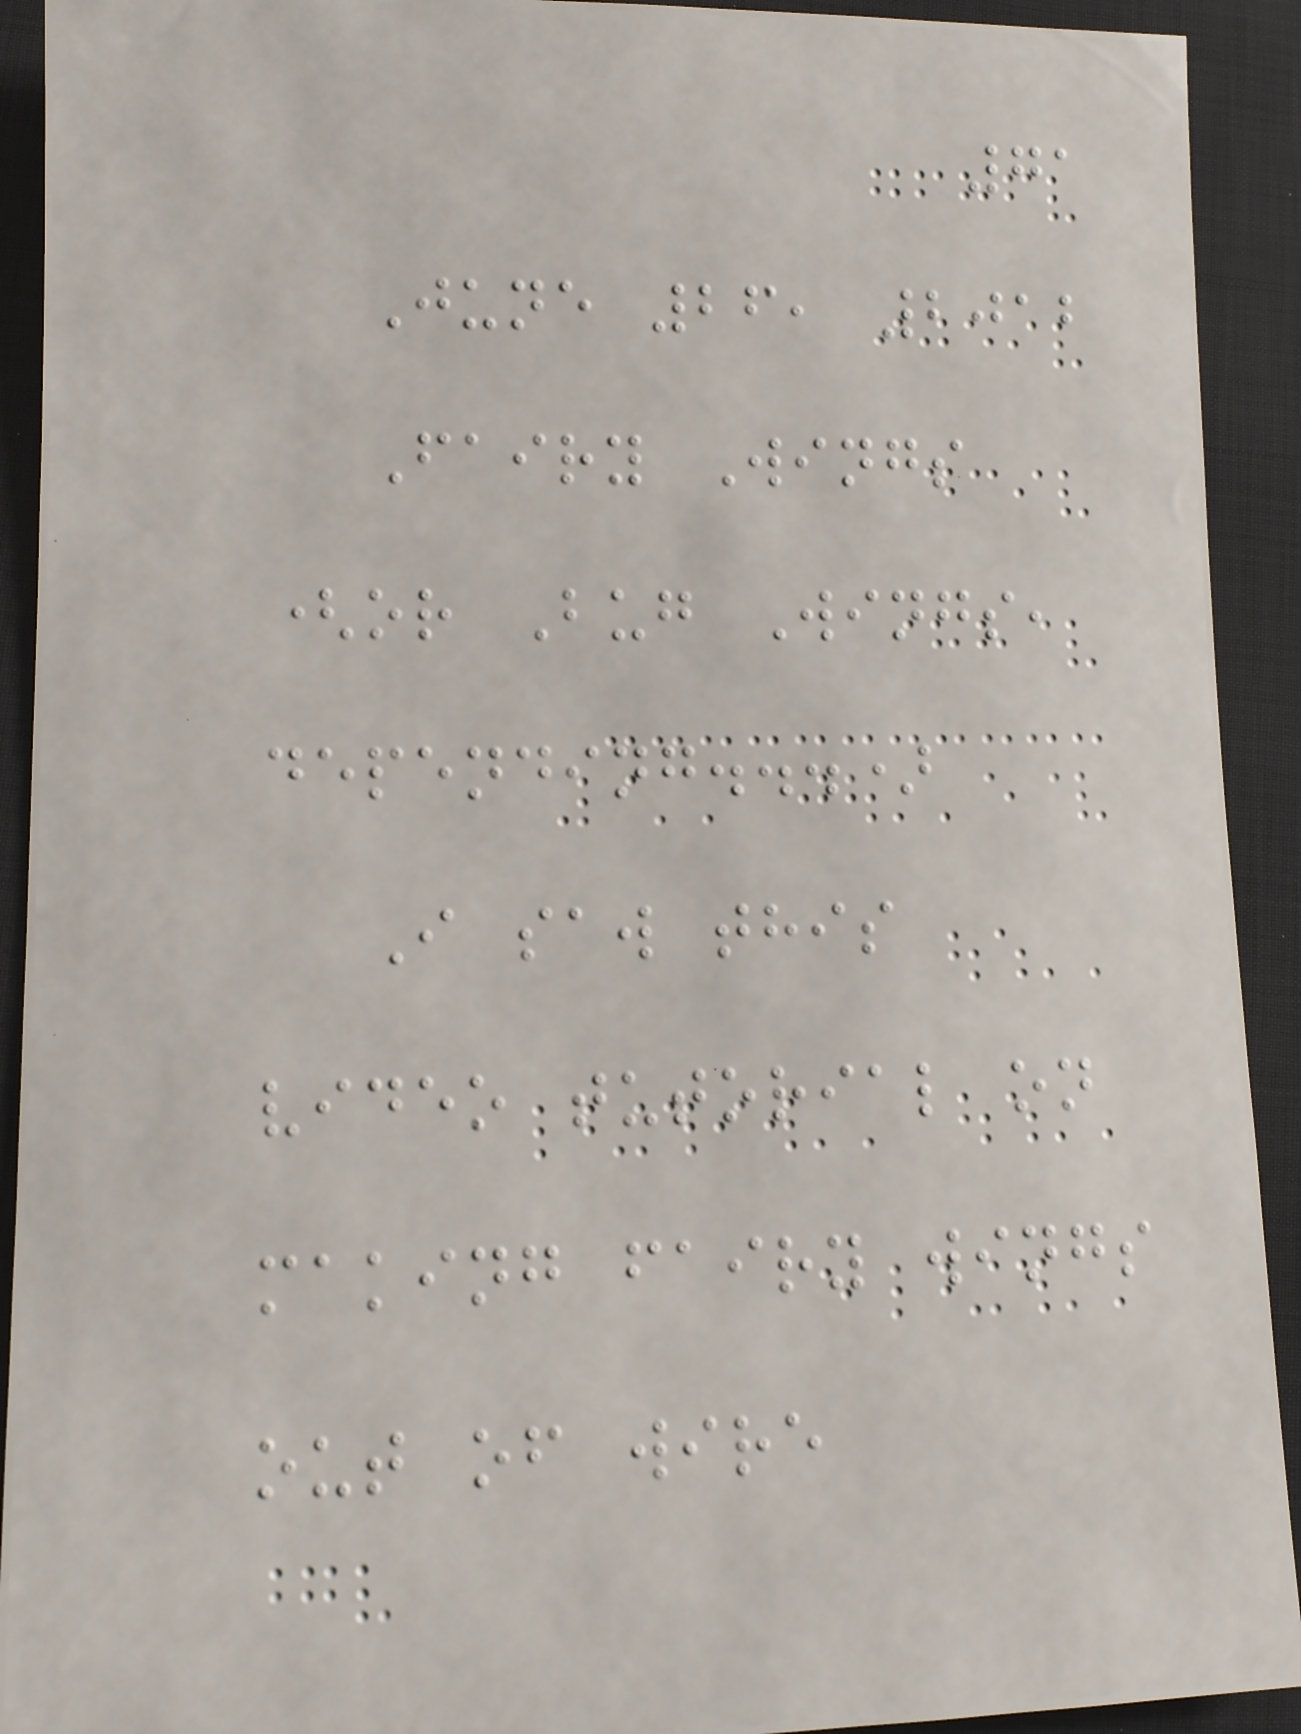71
June 26, 2012
Fairy Wings
(or Bug Wings,
depending...)
I saw this
video tutorial on
making fairy wings
out of wire
